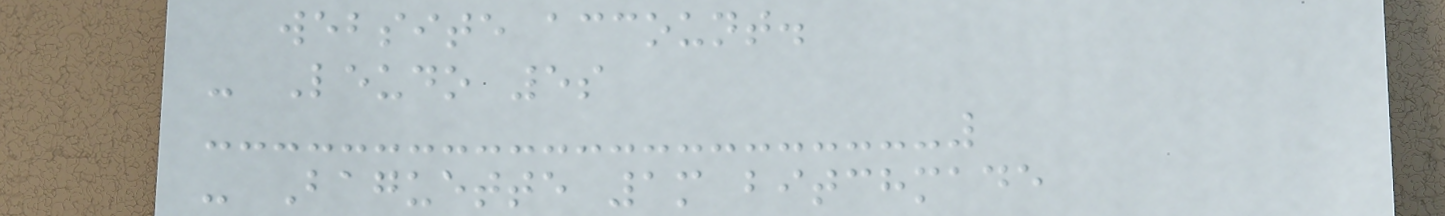website account.
- Leudo 5s
- Baguette 1m bitchmade
